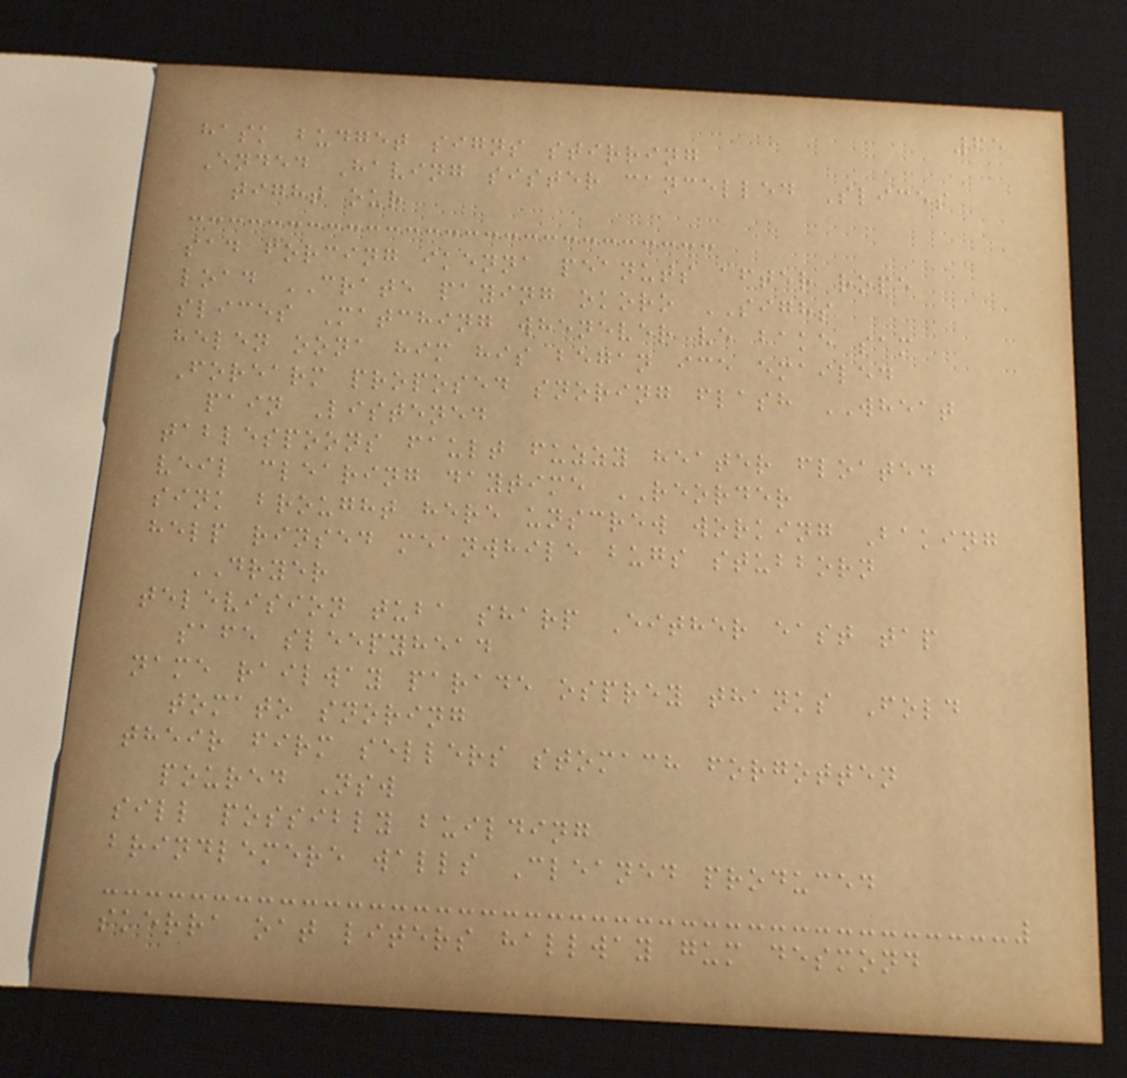65
hask budget signs stirring
Ended Having sister cancelled Slices
tight our
sad forcing ikenna peanuts after rope
load CRATE paying okoro SIGHS
slices Matching whenever ve bake sam
helen oona him his began ice emailed
Forearm proposed snoring flash WHEAT
pain Listened
tablespoons fault fuzzy heater floated
veil clearing daytime REORDER
sink brought here unscrew working Baking
help rinsed meanwhile bugs stubborn
DRYER
television tuba sharp Either east tap
safe sleepyhead
name railway parade osprey thanks Fold
tomato snoring
their firm sellers stomach forgotten
poured Nsw
sill possibly building
brindlemere walls Cleaned produced
skerra oat liters hallway gum desmond
